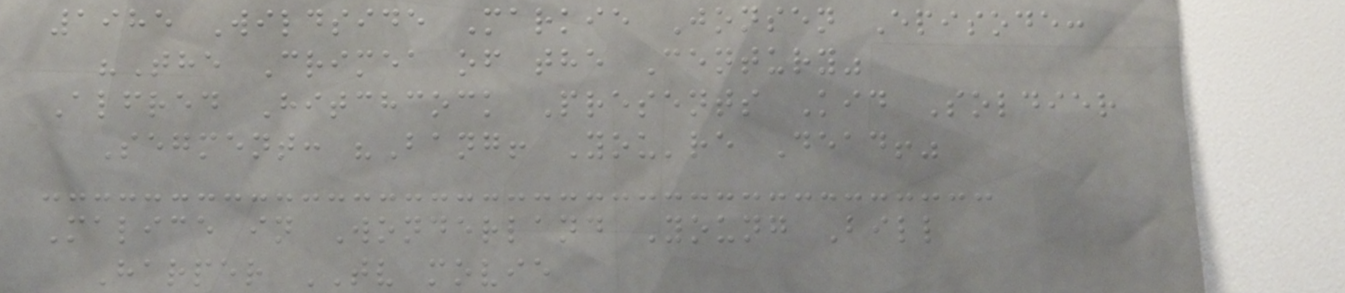1985 Wildside Markie Jonsen Episode:
"The Crimea of the Century"
Alfred Hitchcock Presents Kid Soldier
Segment: "Bang! You're Dead!"
Malice in Wonderland Young Bill
Harper TV movie
